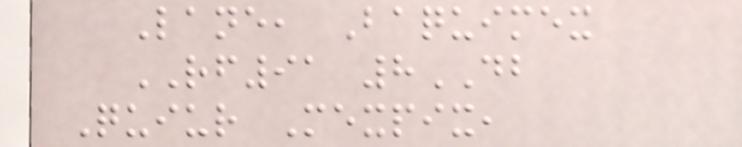Lane, Baquimex
RF91 8DB
Quiur Mexpix,
